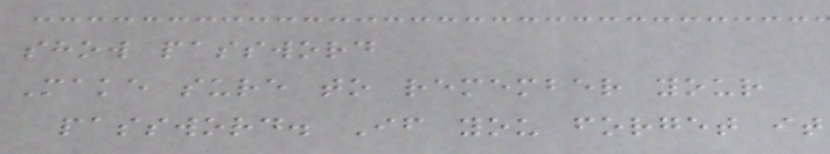show password
Make sure to remember your
password. If you forget it
